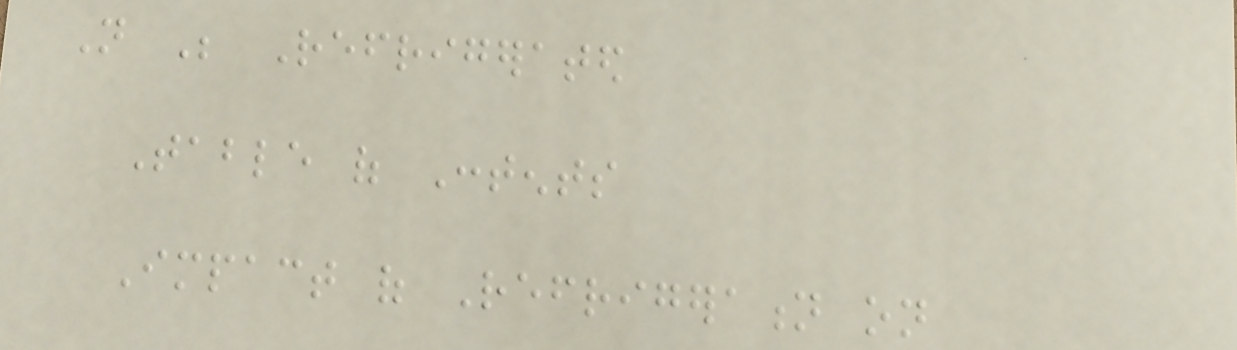Not Be Refrigerated
Table of Contents
Impact of Refrigeration on
